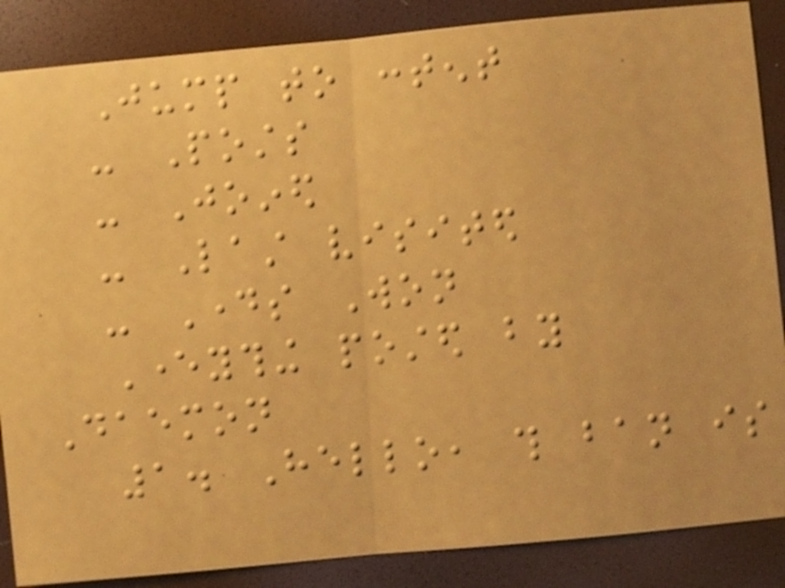Jump to content
- Posts
- Joined
- Last visited
- Days Won
Everything posted by
Daemon
1. Hello, this ban is
